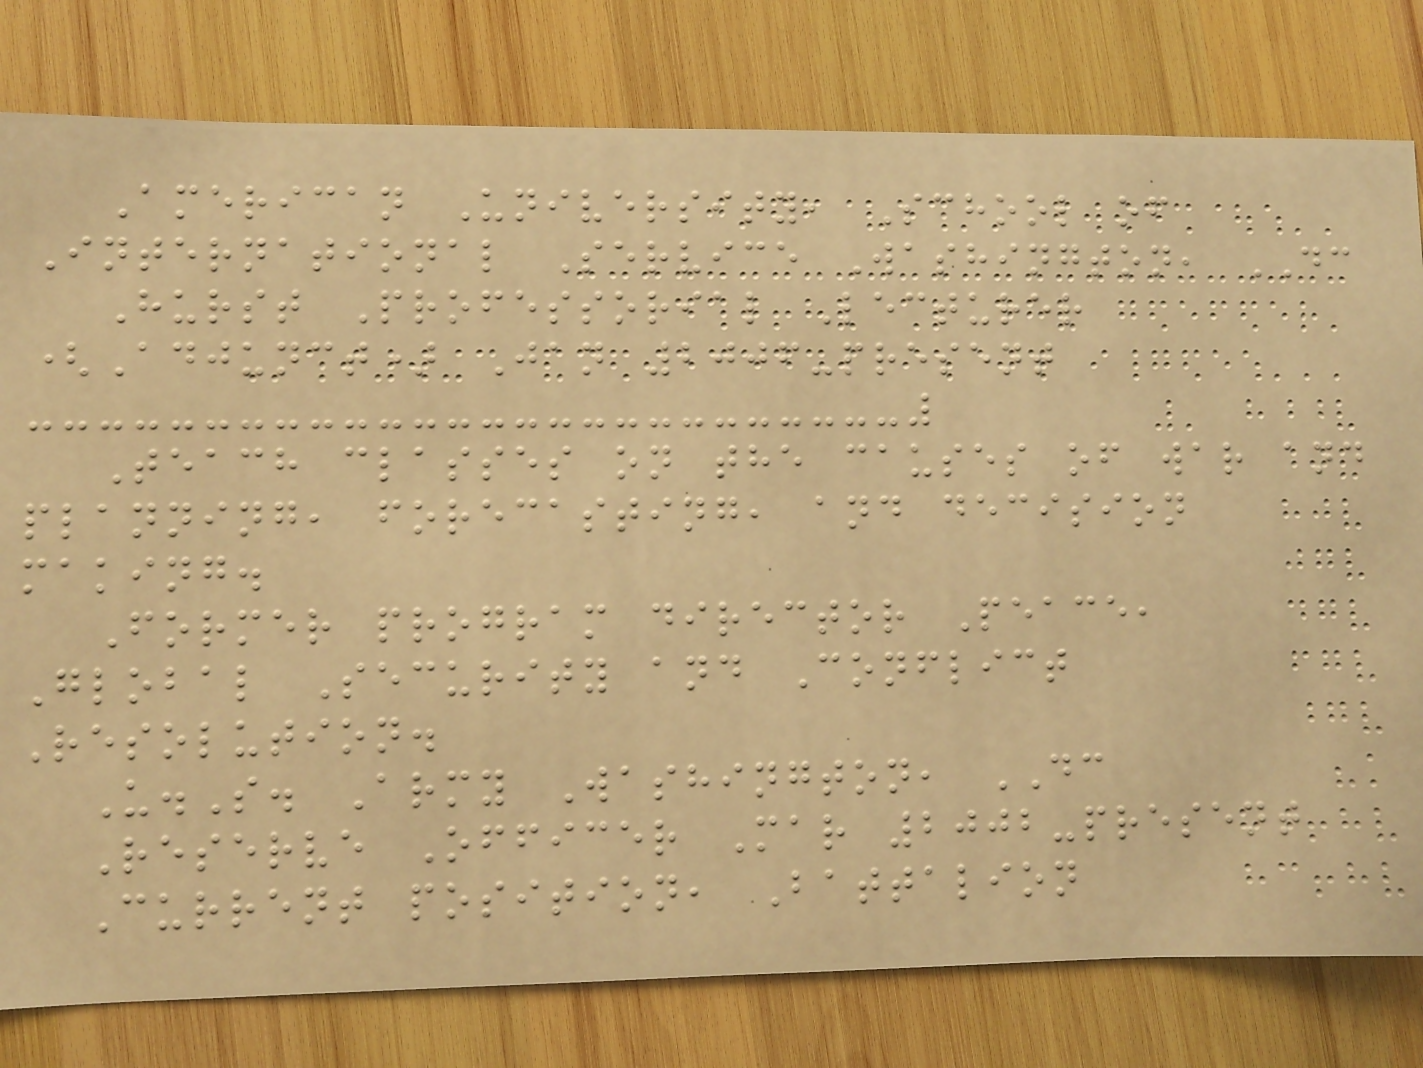American University, School of
International Service Washington, DC
Hurst Professorial Lecturer
(Adjunct) Jan 2006-present
Teach classes on the causes of war and
planning, forecasting, and decision
making.
Former program director Peace,
Global Security and Conflict
Resolution.
U.S. Army Washington, DC
Reserve Officer Mar 2002-present
Current position, Battalion
